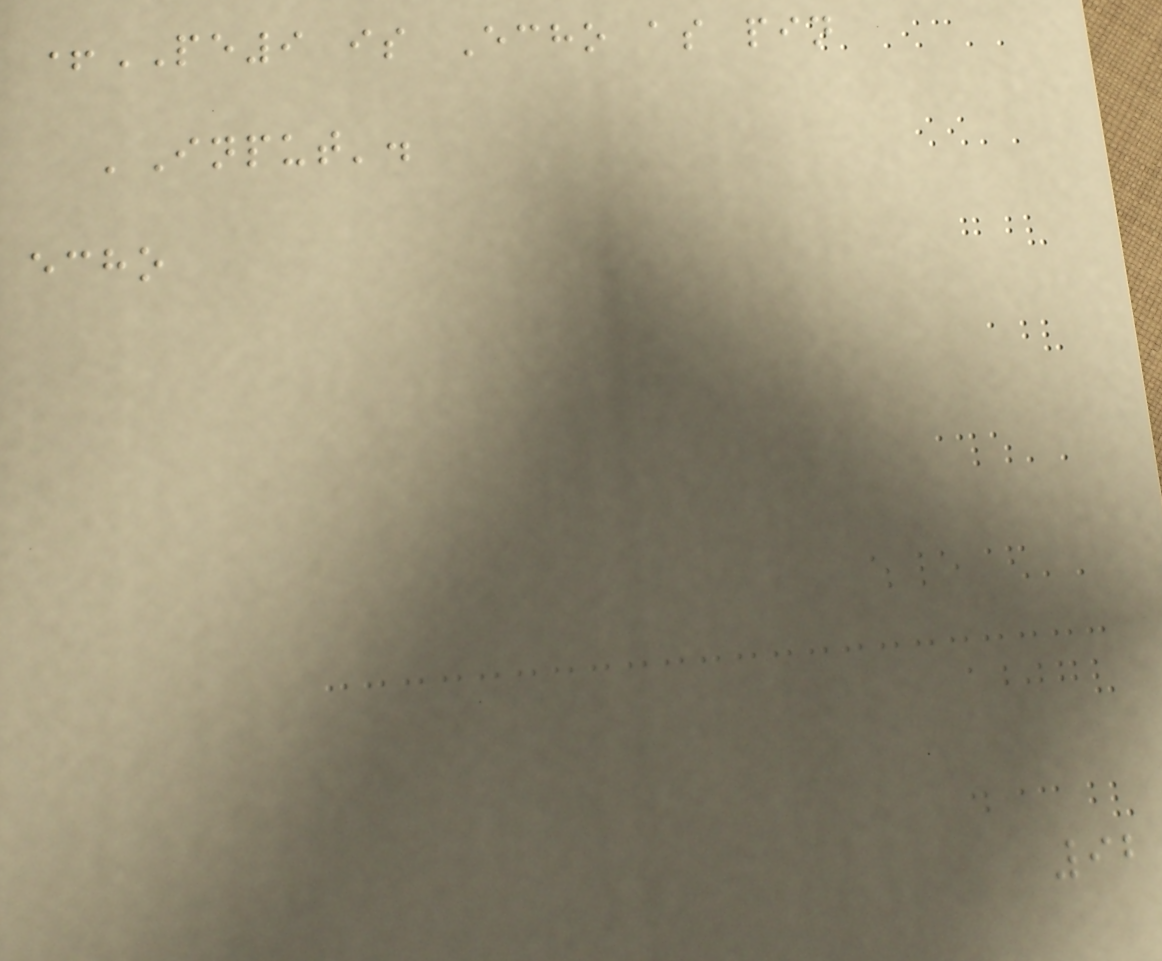+PE9 is Echo as pin
'Input'.
echo
92
